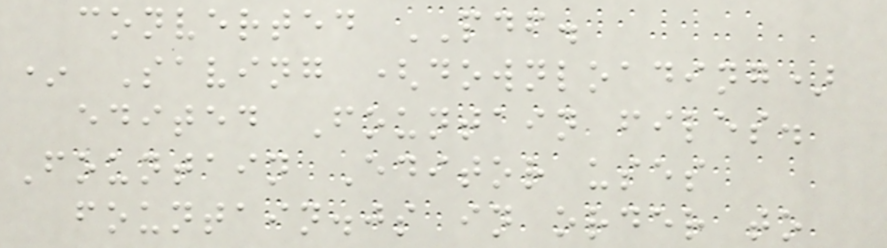converted PDF.
* Saving (downloading)
edited Fountain files.
Fountain Editor uses
fountain.js in order to
